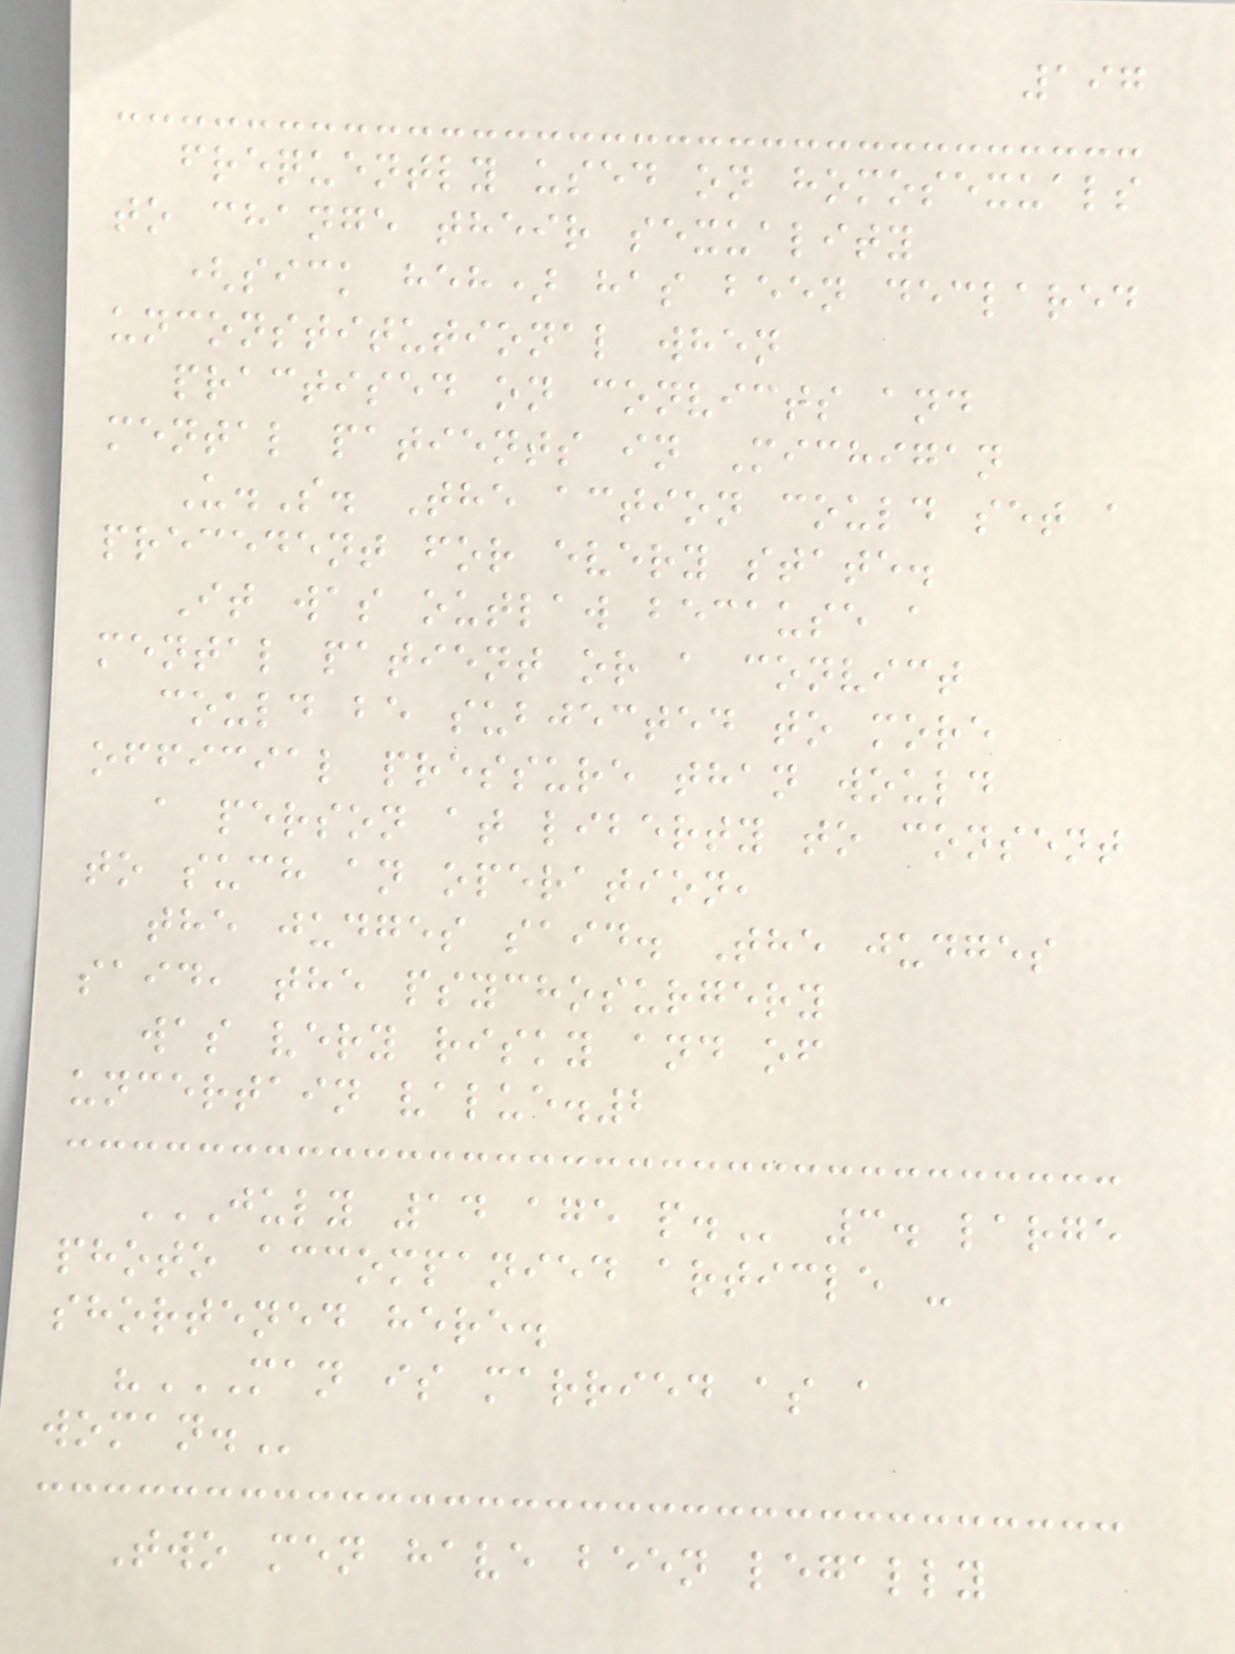197
frequently used on homosexuals
to change their sexuality
(sick heh) has been declared
unconstitutional when
practised on convicts and
mental patients in Michigan
U.S. The action could set a
precedent for every state.
It was outlaw because a
mental patient or a convict
could be subjected to more
official pressure than would
a person at liberty to consent
to such an operation,
the judges said. The judges
said, the psychosurgery
was very risky and of
uncertain value.2
JULY 14 AGE P. 3. large
photo accompanied article -
shortened here.
"MAN IS MARRIED AS A
WOMAN.
Two men have been legally
